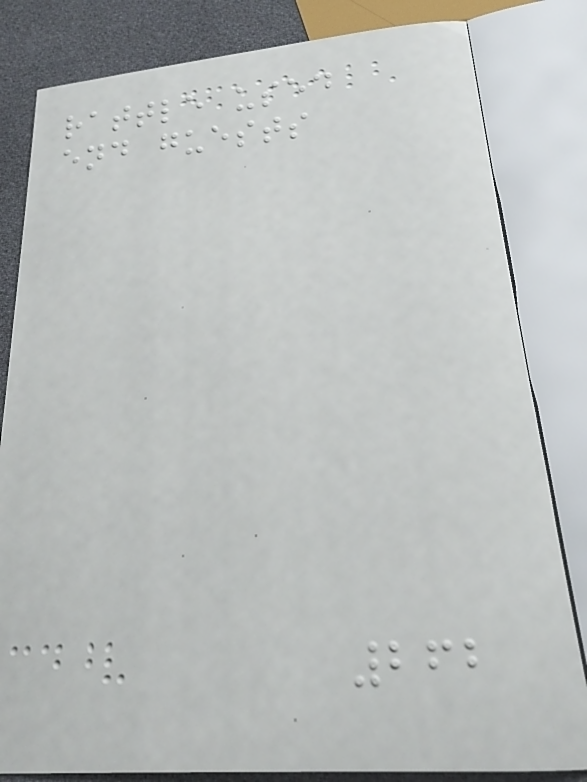rattle used
end guests
262
